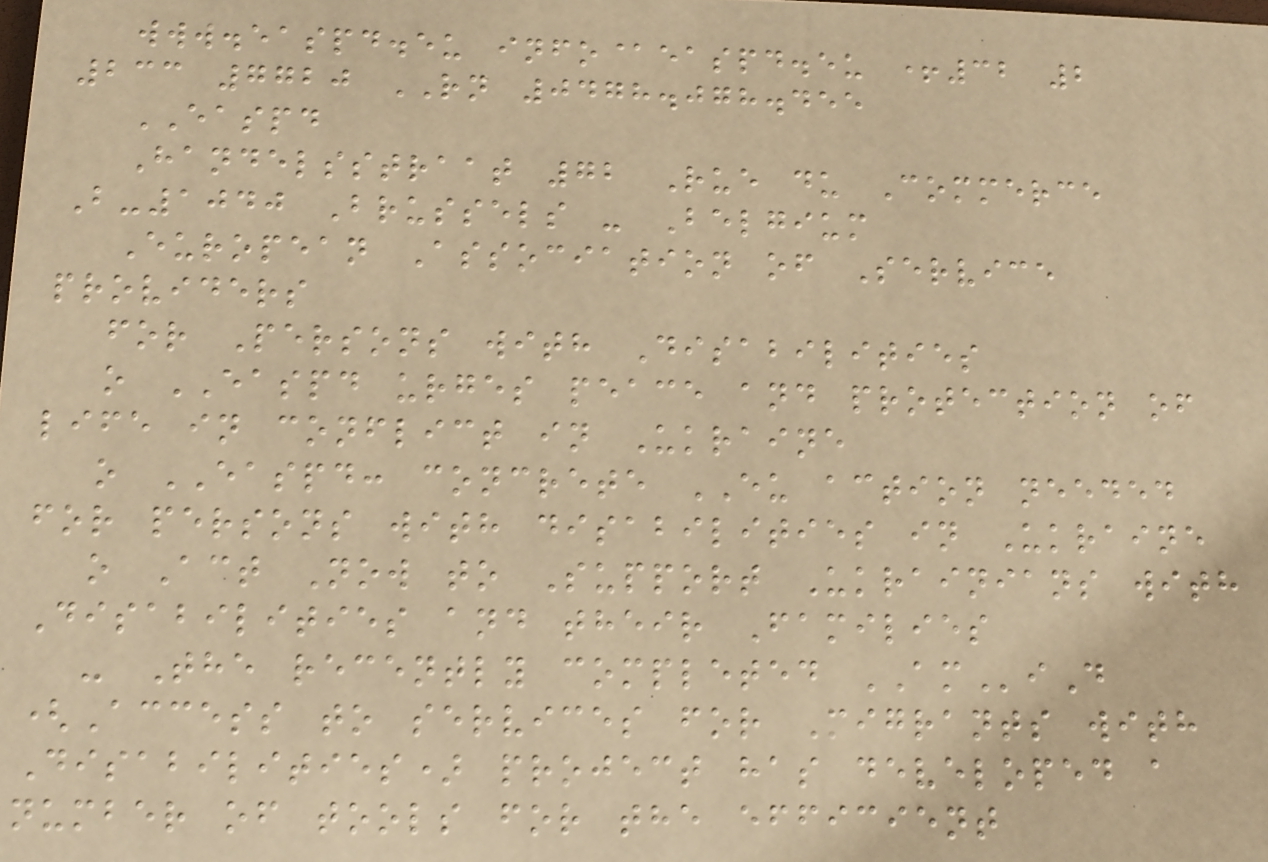www.easpd.eu info@easpd.eu +32 2
233 7720 RN 0478.078.455
EASPD
Handelsstraat 72 Rue du Commerce
B-1040 Brussels - Belgium
European Association of Service
providers
for Persons with Disabilities
o EASPD urges peace and protection of
life in conflict in Ukraine
o EASPD: concrete EU action needed
for persons with disabilities in Ukraine
o Act Now to Support Ukrainians with
Disabilities and their Families
- The recently completed AMiD
(Access to services for Migrants with
Disabilities) project has developed a
number of tools for the efficient
